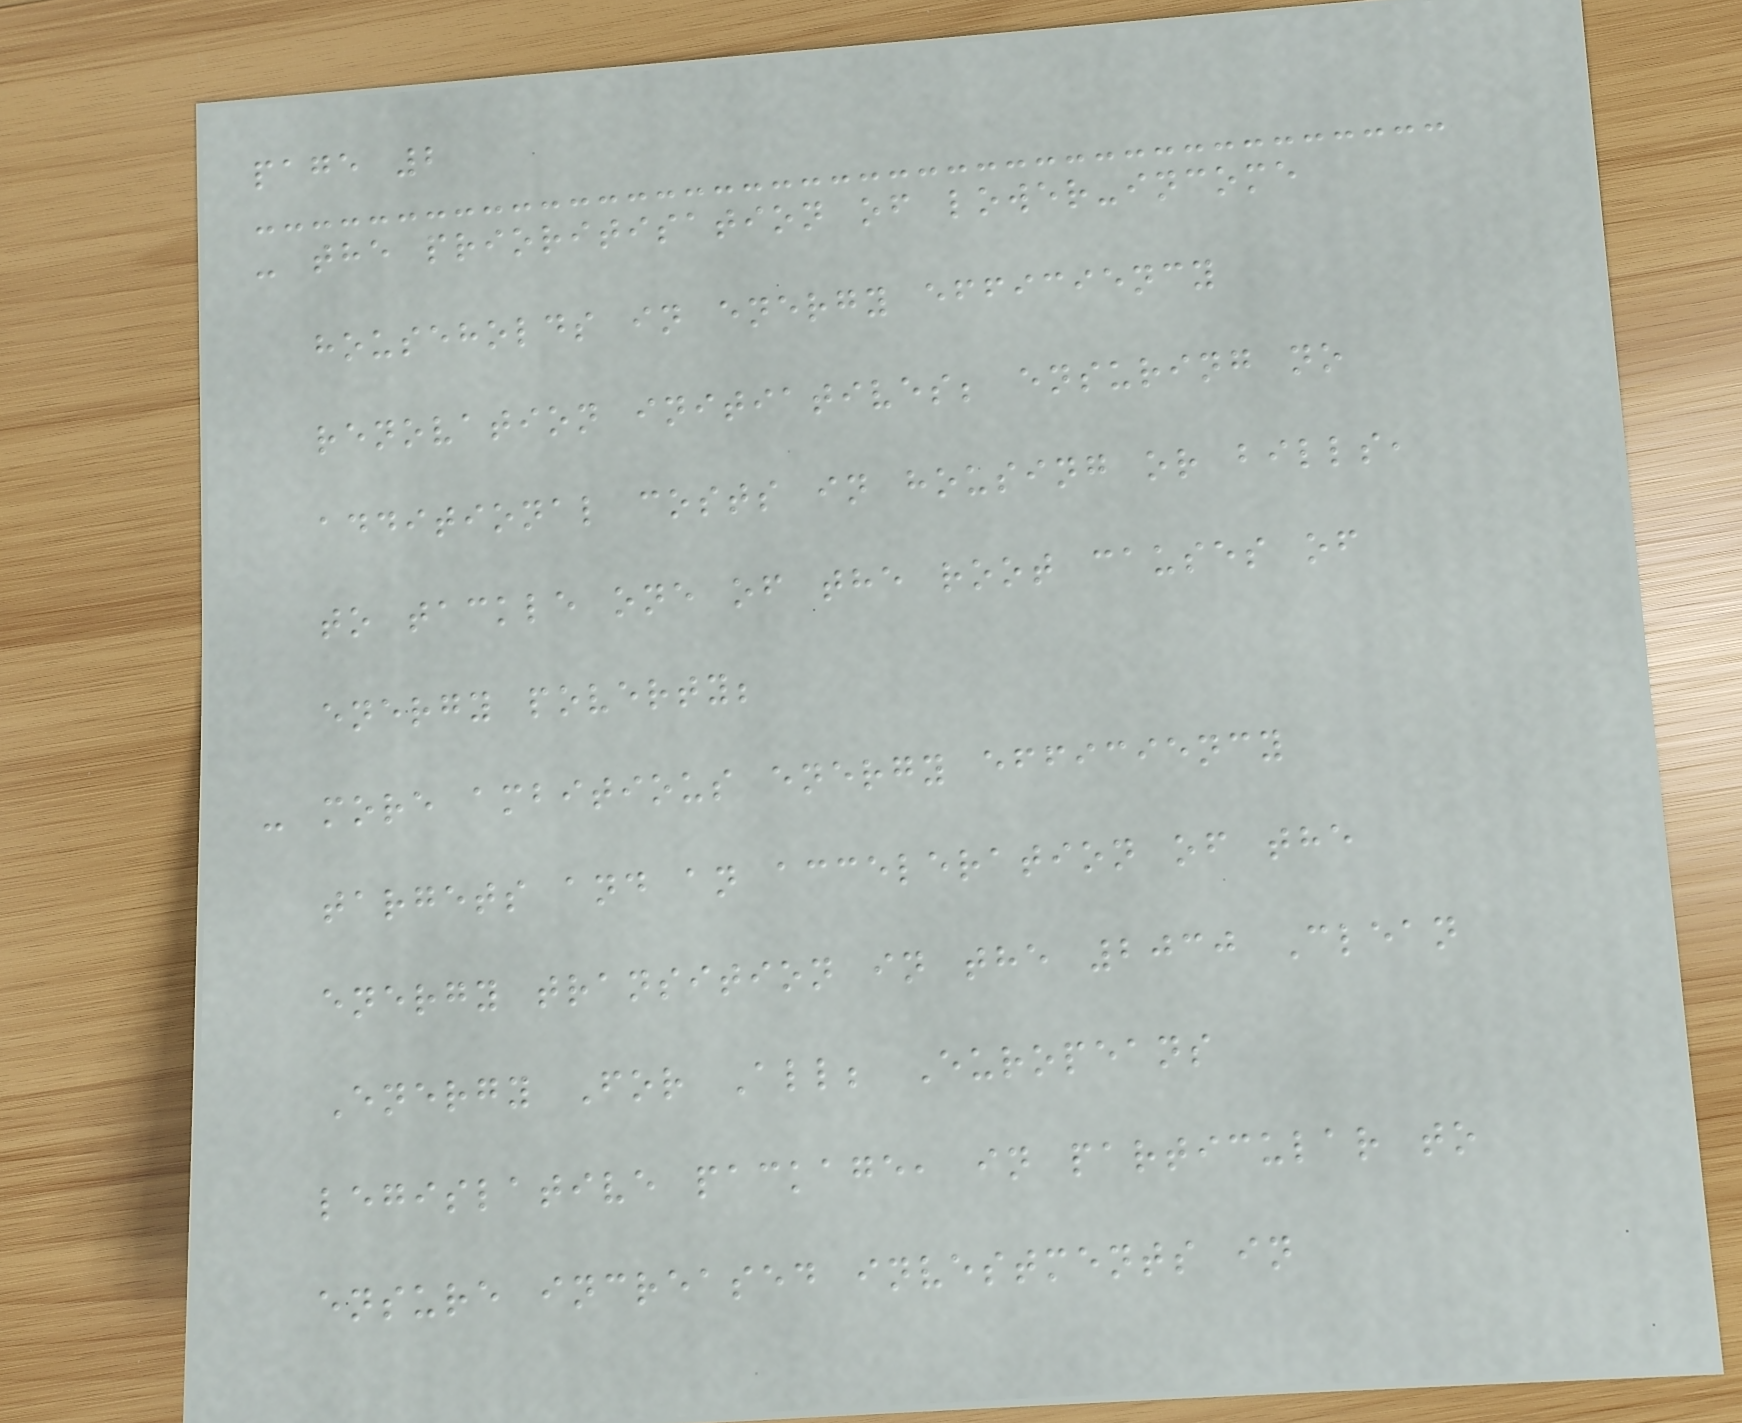page 2
- the prioritisation of lower-income
households in energy efficiency
renovation initiatives; ensuring no
additional costs in housing or bills,
to tackle one of the root causes of
energy poverty;
- more ambitious energy efficiency
targets and an acceleration of the
energy transition in the 2030 Clean
Energy For All; Europeans
legislative package, in particular to
ensure increased investments in
